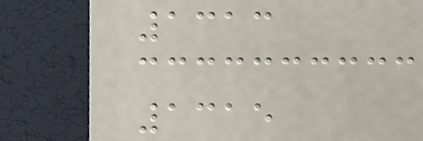1313
1315
